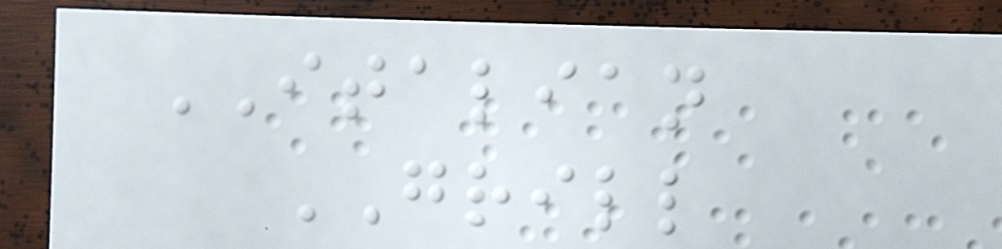ITALIAN
GRILL
